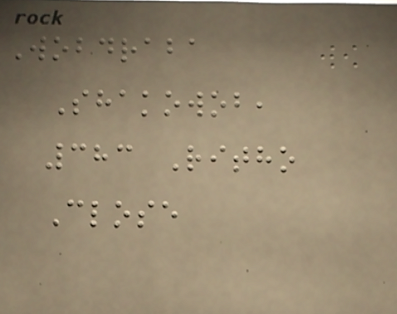Wobdraba
Shakowob,
383 Ritho
Close
